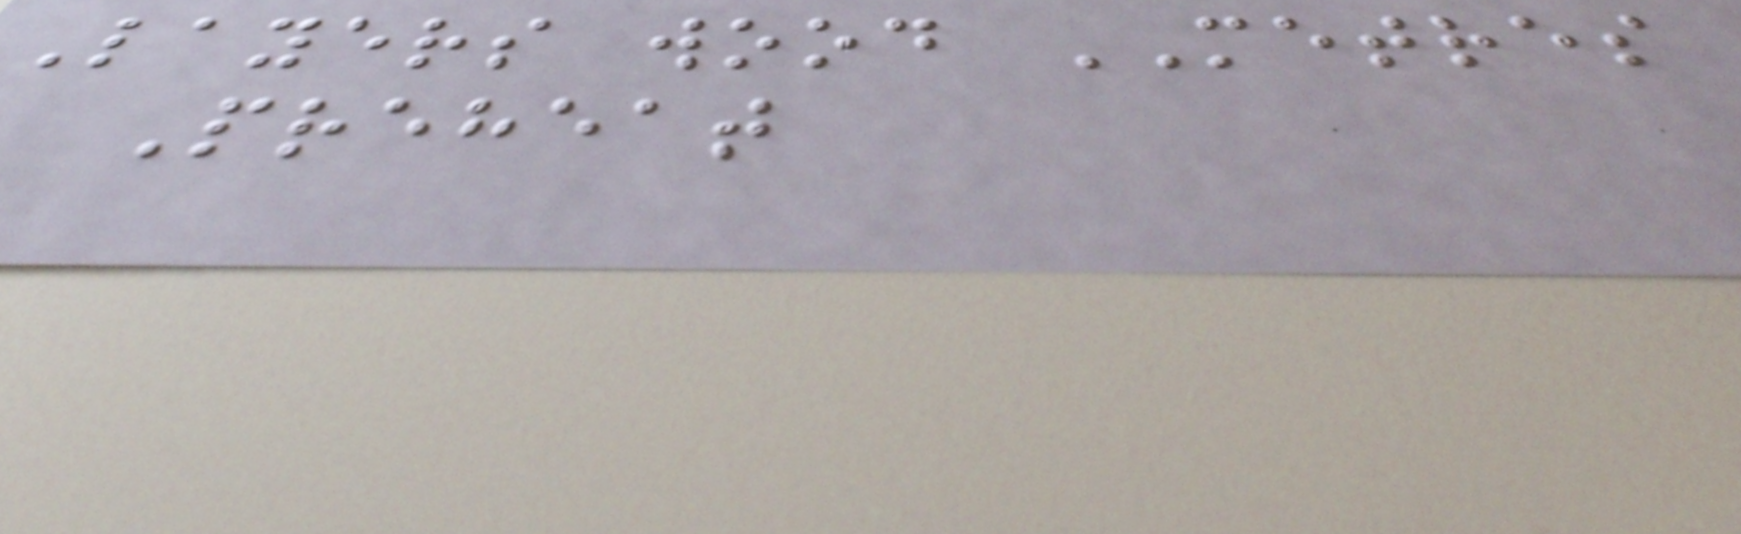Layers wood METRES
Preheat
